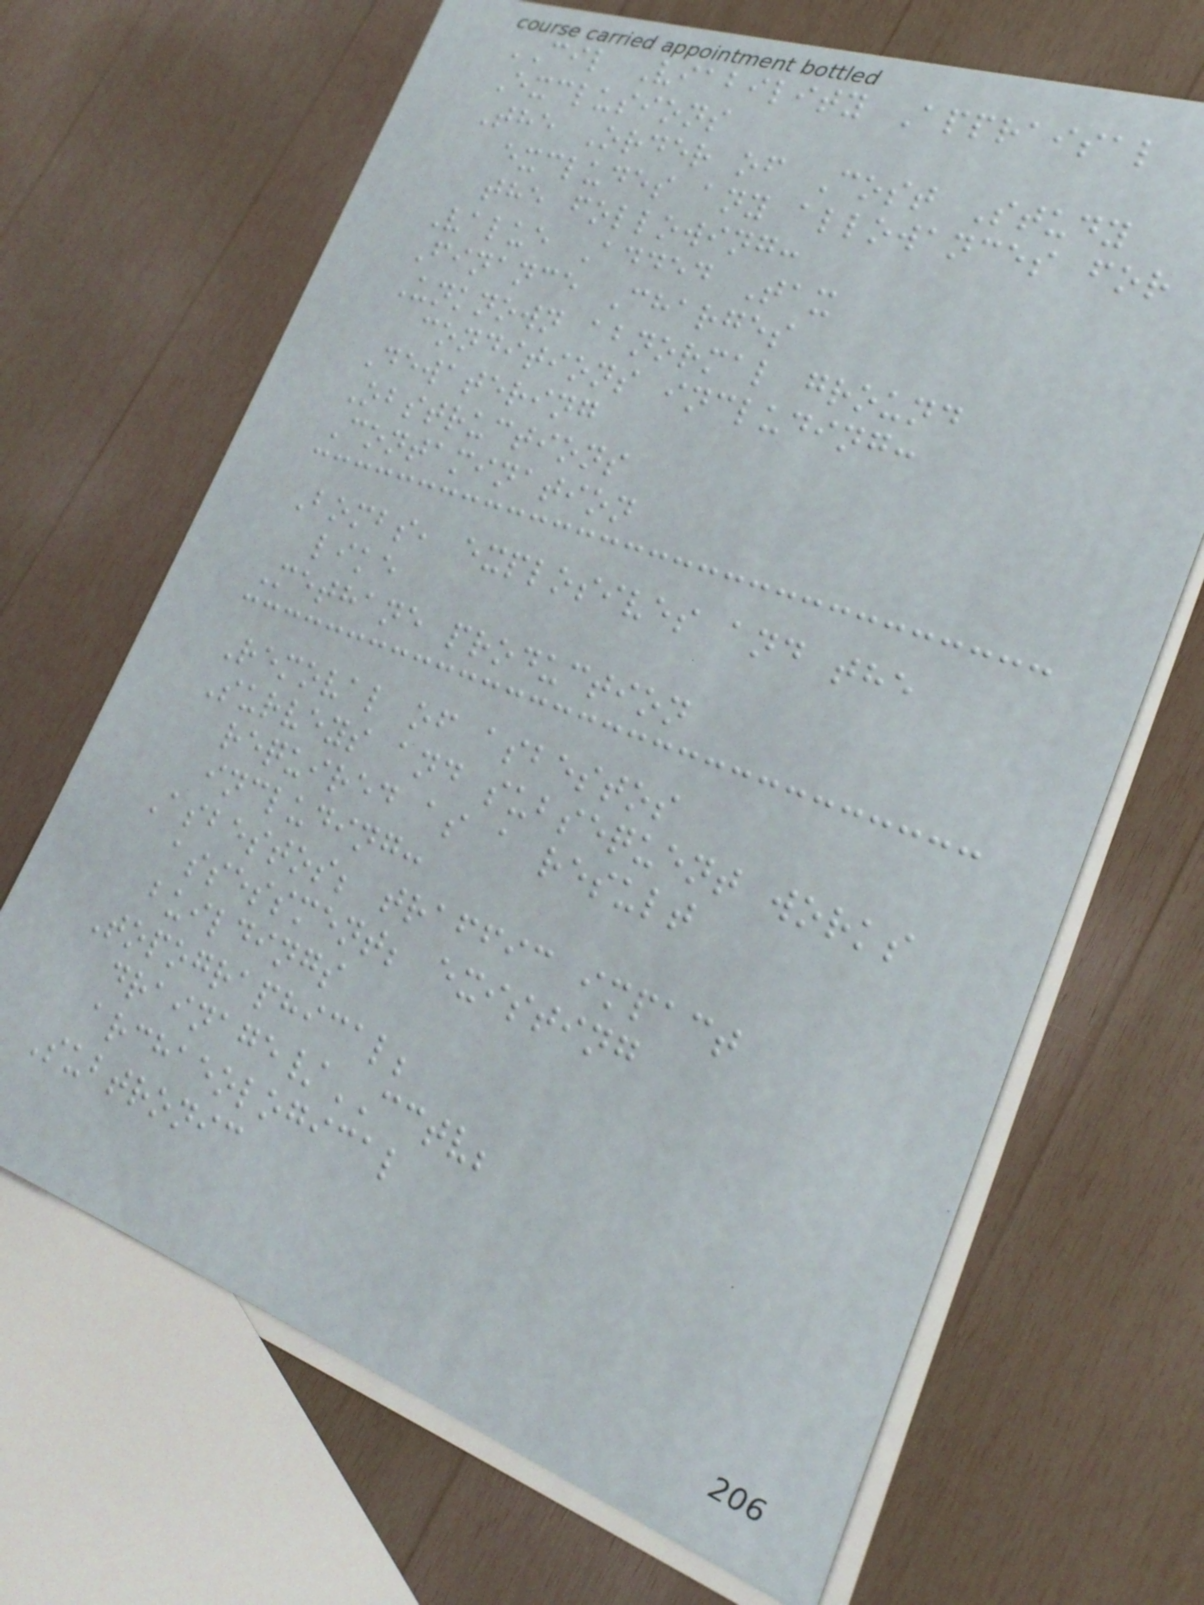CIL Viability Appraisal
Exclusions
The Order of Cost Study
excludes any allowances for
the following:
Value Added Tax
Finance Charges
Unknown abnormal ground
conditions including:
Dewatering
Obstructions
Contamination
Bombs, explosives and the
like
Methane production
Removal of asbestos
Surveys and subsequent works
required as a result
including:
Asbestos; traffic impact
assessment; existing
buildings
Topographical;
drainage/CCTV;
archaeological
Subtronic
